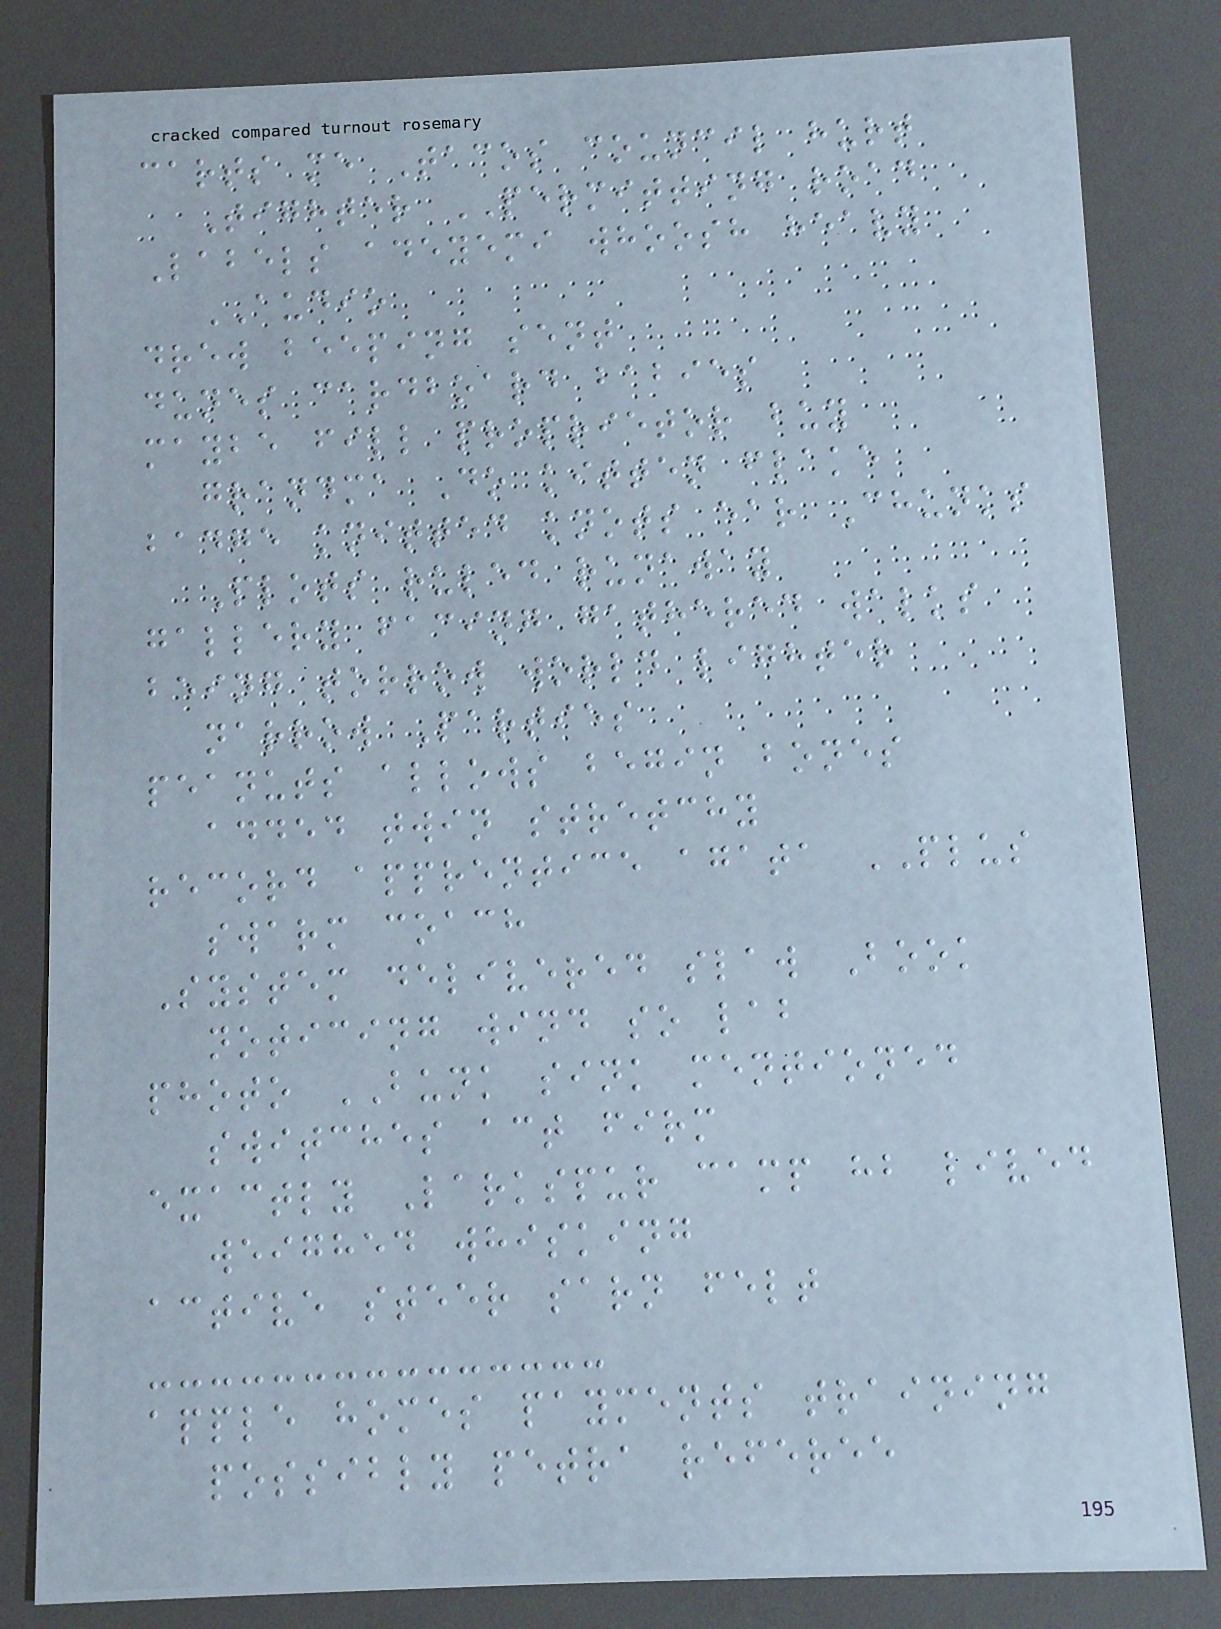carts me Tacos council hurt
Tighter PERMITTING road
Labels adeyemi whoosh heavy
AUDIO
drew beeping sent
dunes cardboard babies
maybe fill proprietor buy
grandma Do kitten flake
badge knitted knots ear Chunks
Plots ruled runaway
gallery facing gathered walks
being torrow world lighter
narrow Parties
peanuts allows begin bones
added twin stretchy
record apprentice agata PLUS
swarm coach
System delivered slaw Book
noticing wind so lab
photo BUNK sink mentioned
switches act firm
exactly Larkspur camp hb lived
weighed whisking
active steer sarn felt
apple homes payments training
possibly petra referee
